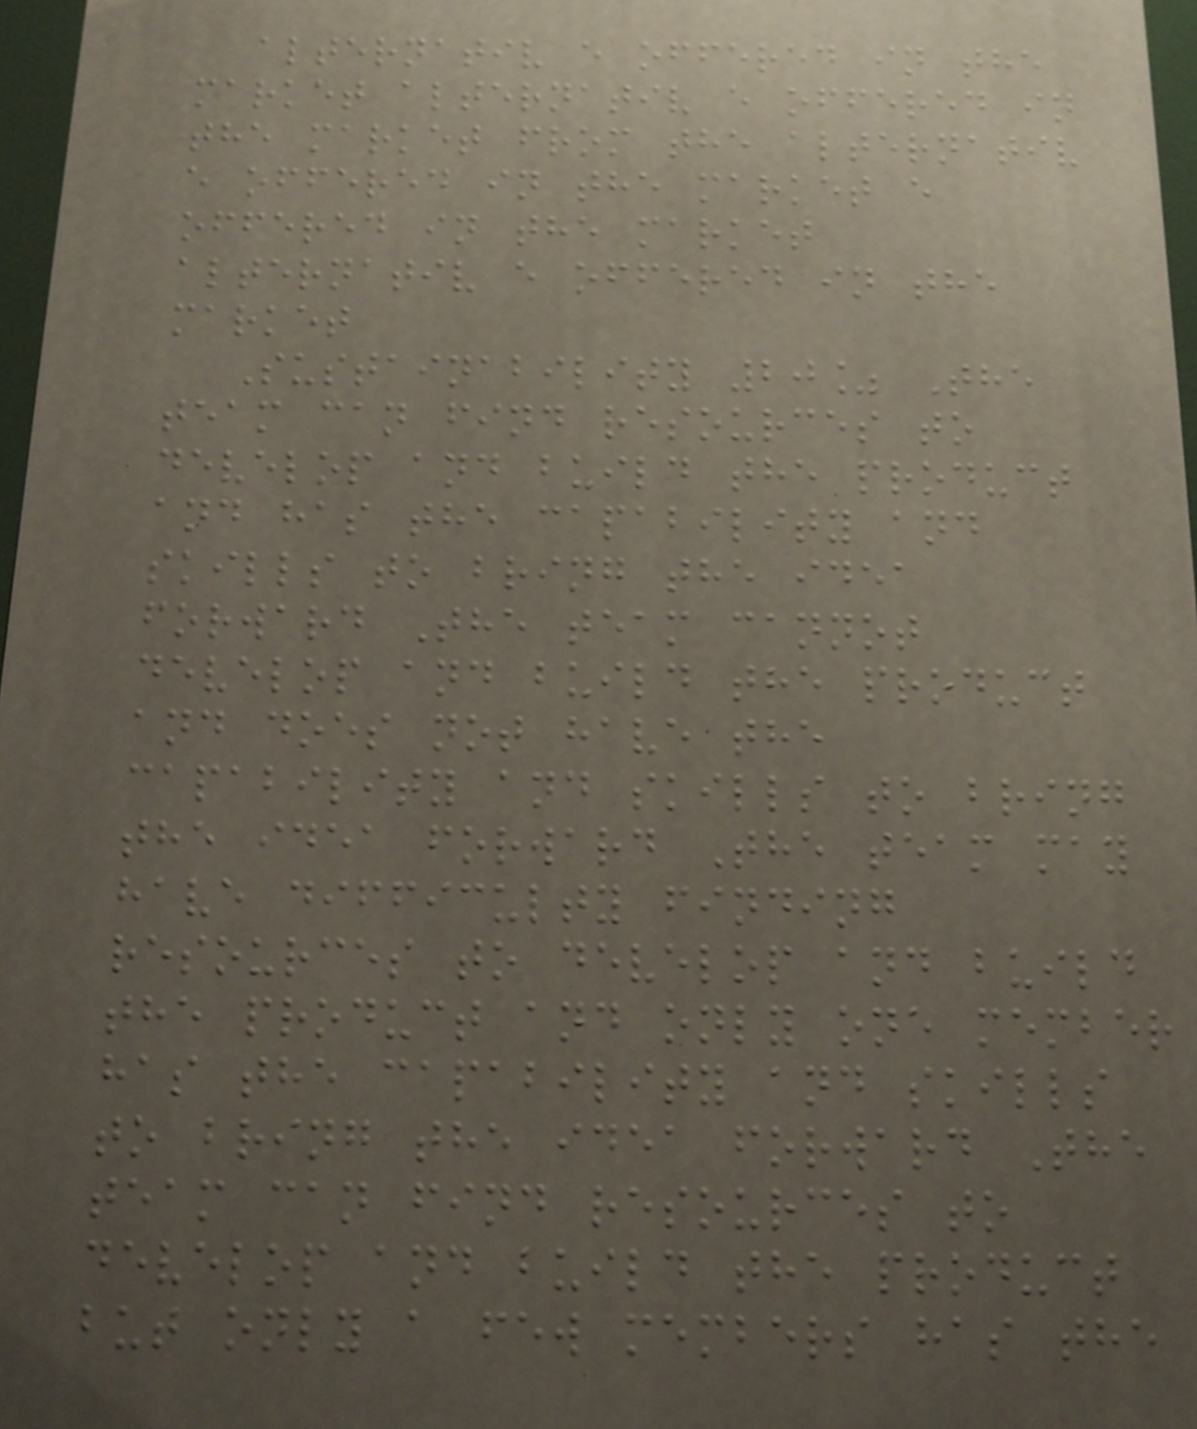alternativ e offered in the
market alternativ e offered in
the market from the alternativ
e offered in the market e
offered in the market
alternativ e offered in the
market
Sustainability 20% The
team can find resources to
develop and build the product
and has the capability and
skills to bring the idea
forward The team cannot
develop and build the product
and does not have the
capability and skills to bring
the idea forward The team may
have difficulty finding
resources to develop and build
the product and only one member
has the capability and skills
to bring the idea forward The
team can find resources to
develop and build the product
but only a few members has the
